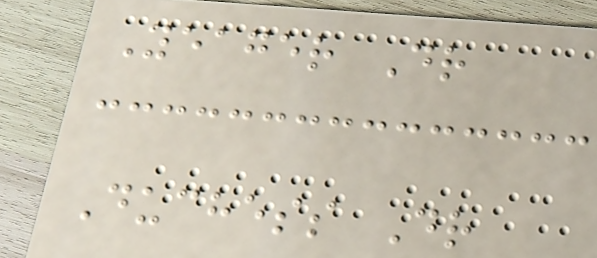Yeager Dr
Duchess Dr
